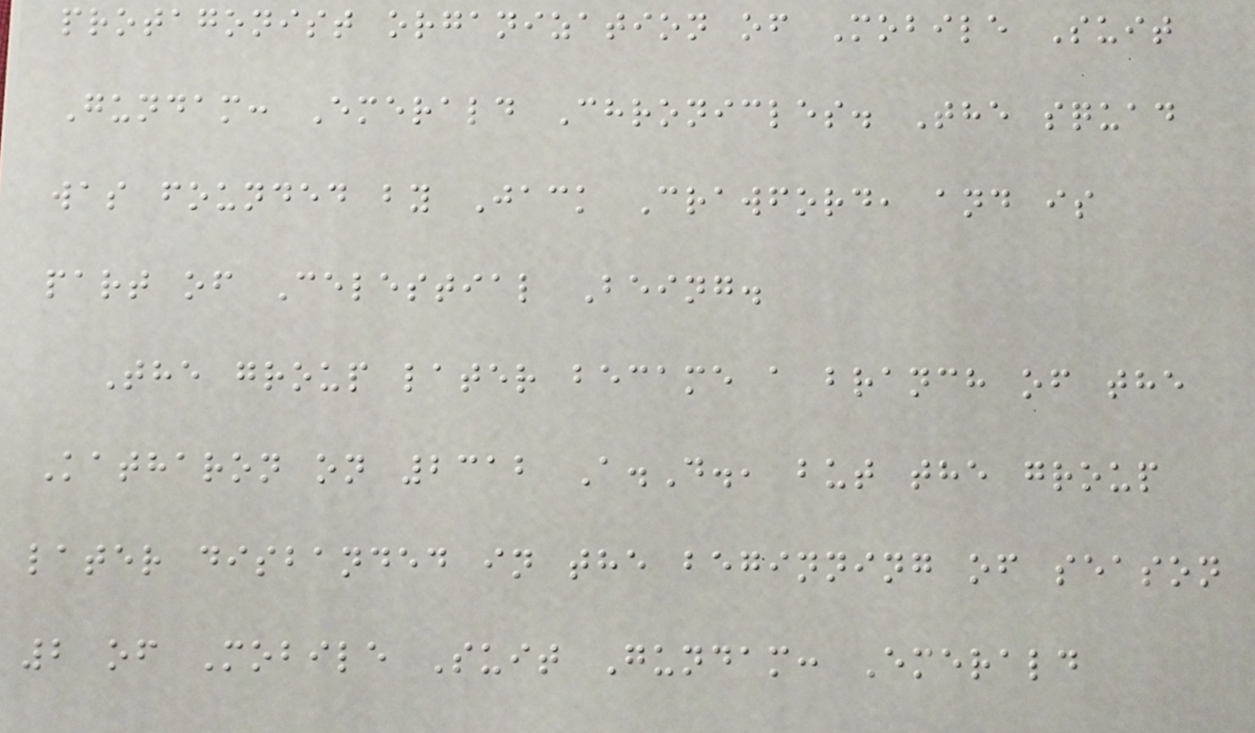protagonist organization of Mobile Suit
Gundam: Emerald Chronicles. The squad
was founded by Jack Crawford, and is
part of Celestial Being.
The group later became a branch of the
Katharon on 2312 A.D., but the group
later disbanded in the beginning of season
2 of Mobile Suit Gundam: Emerald
